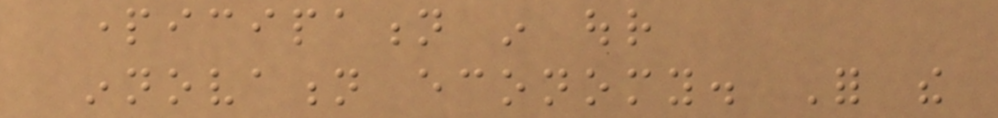participation in our
innovation economy. For the
